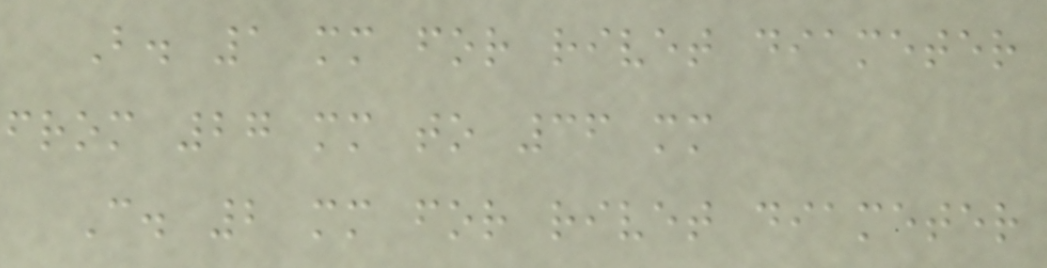B. 1 mm for rivet diameter
from 27 mm to 36 mm
C. 2 mm for rivet diameter
